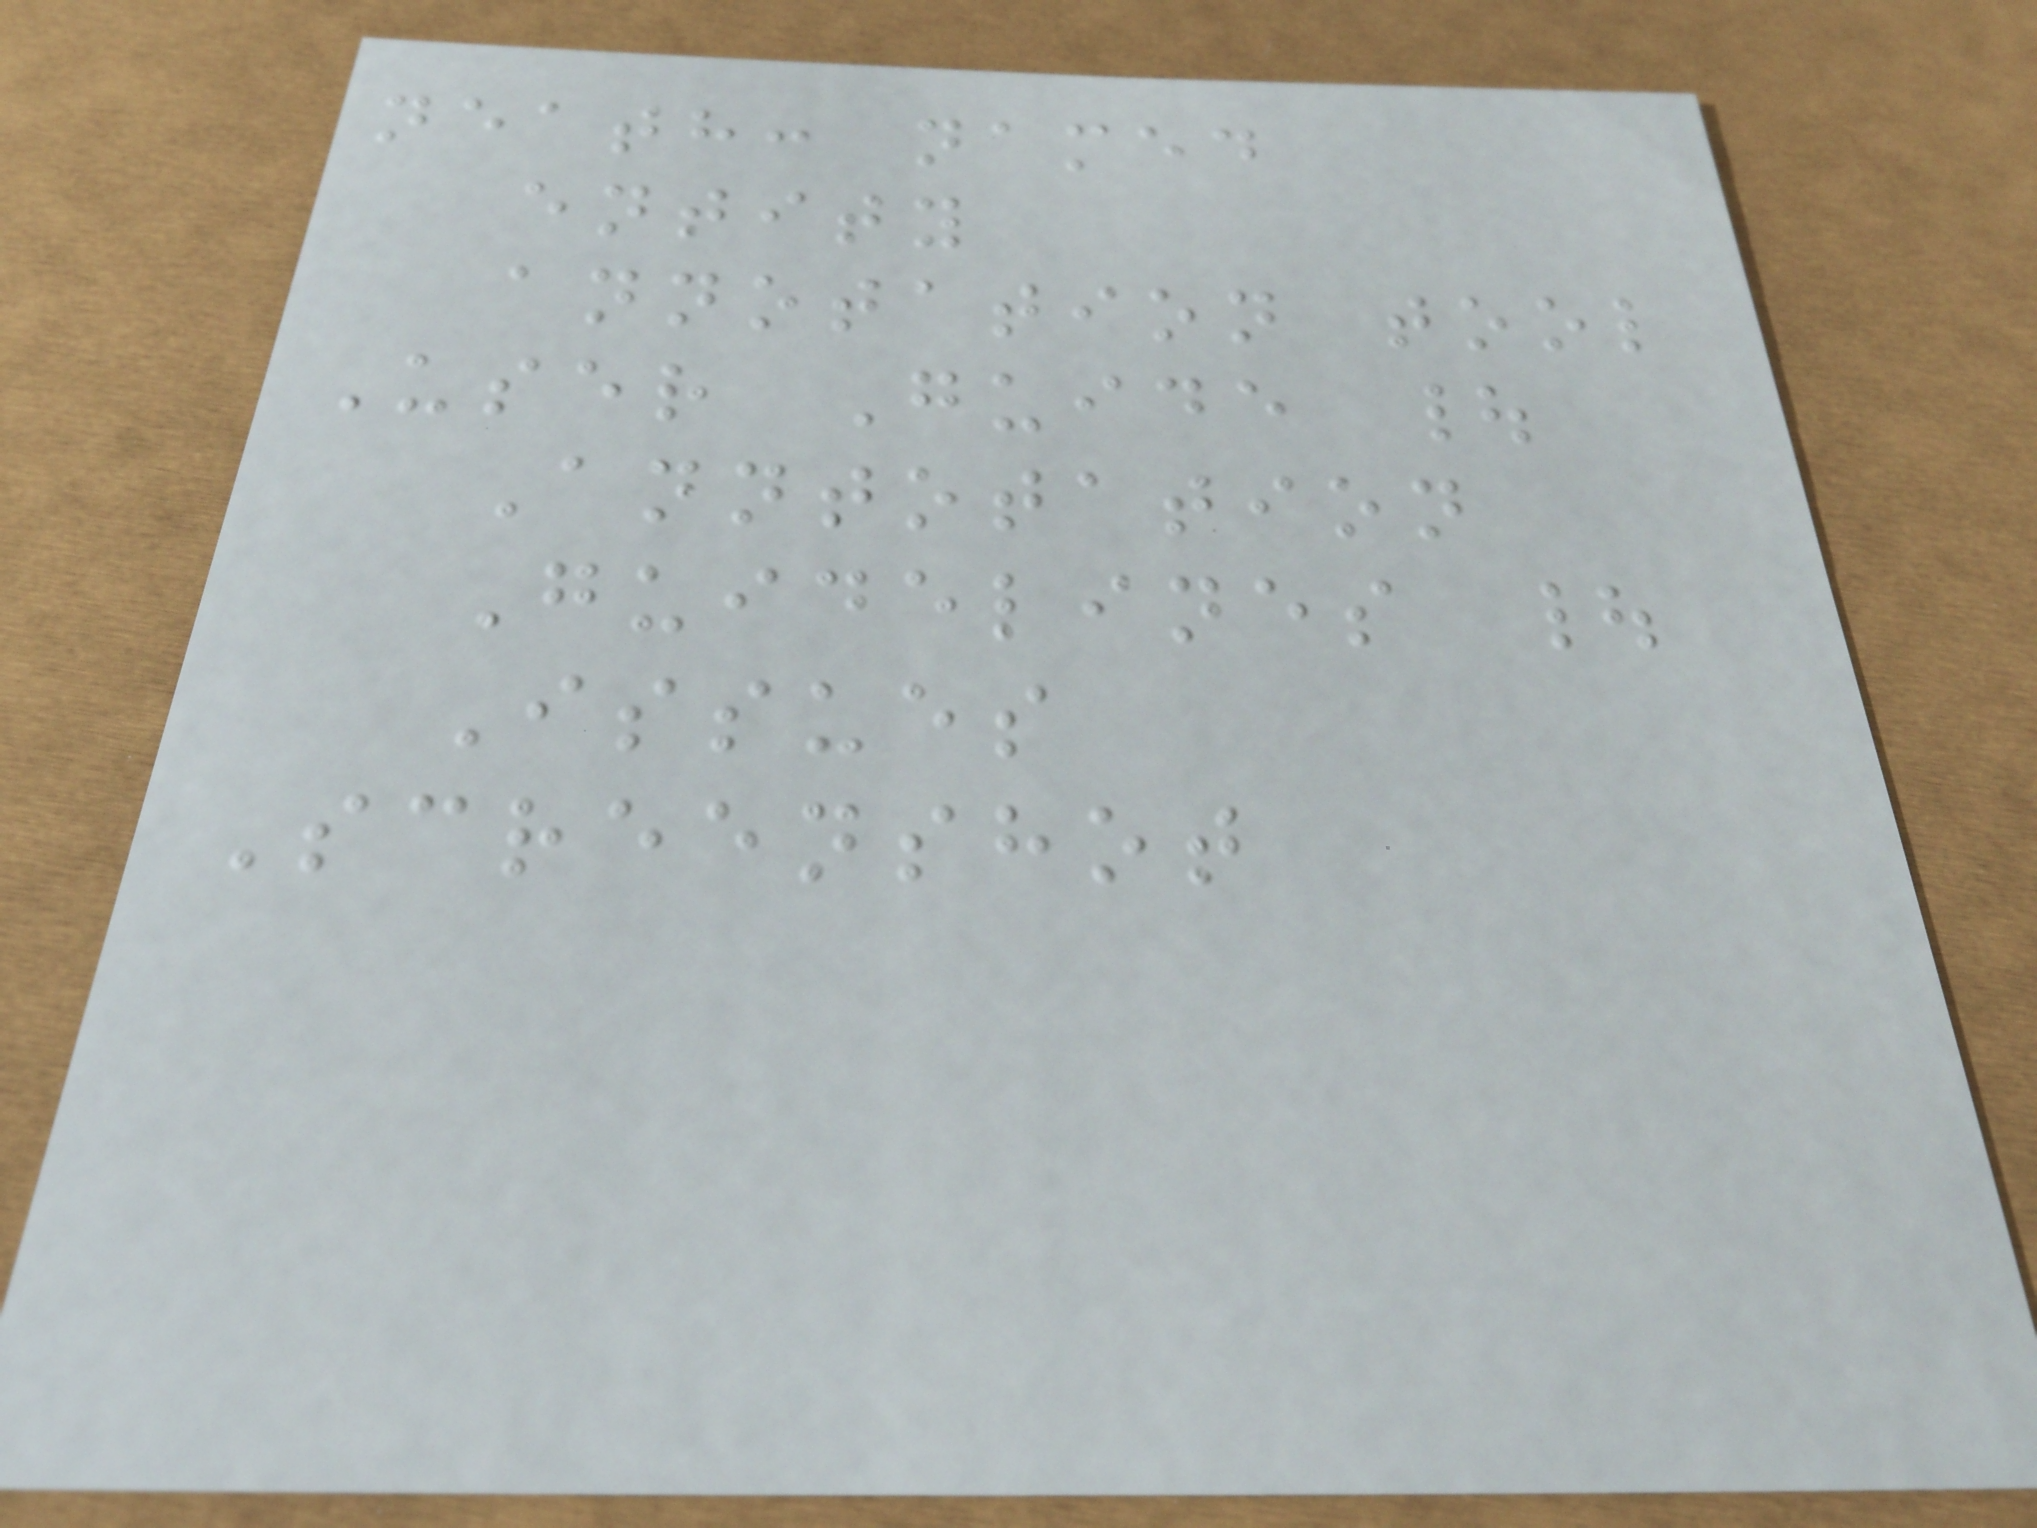neath: named
entity
annotation tool
User Guide |
Anntotation
Guidelines |
Issues
Screenshot
